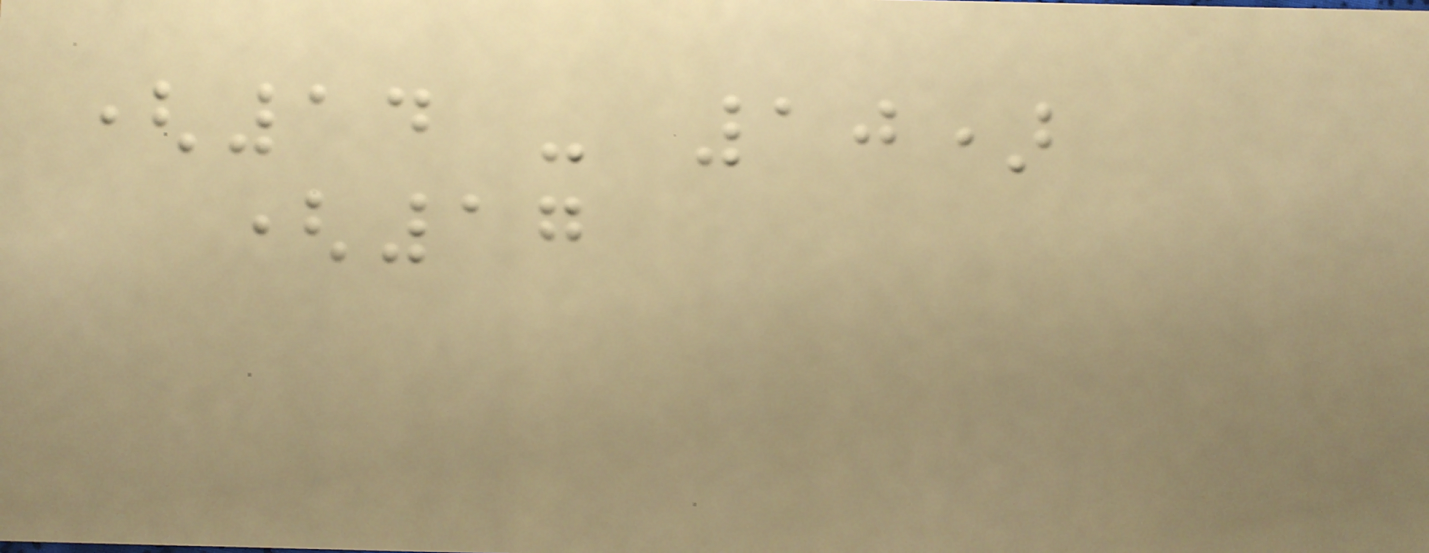(14 - 10)
(17
